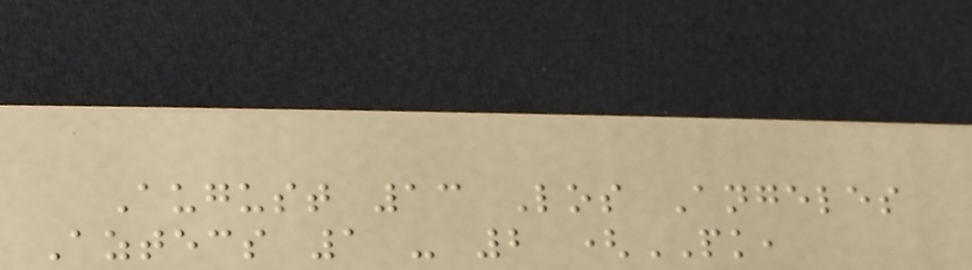August 13 Los Angeles
Aztecs 1 - 2 (PK,
